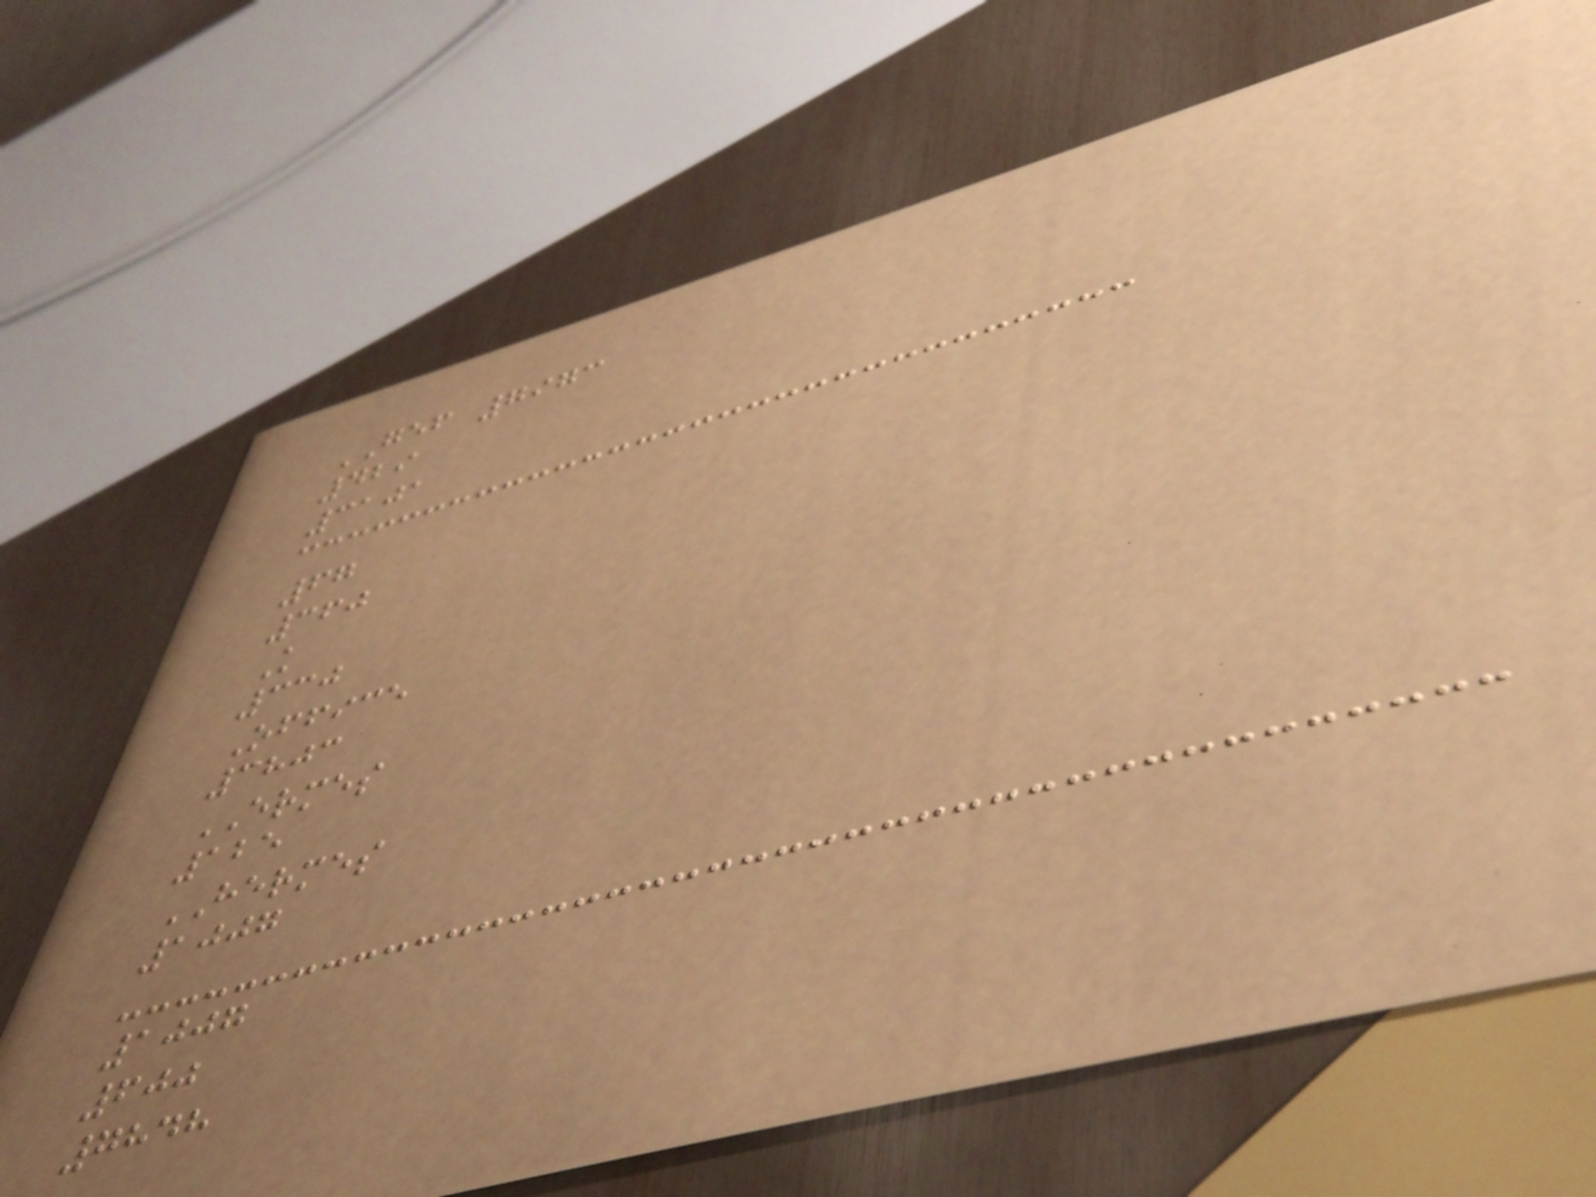GEF 7973
429
3101
67
360
K
330
Office
3803
ERMES
125
HERMES
1007
1007
600
7848
